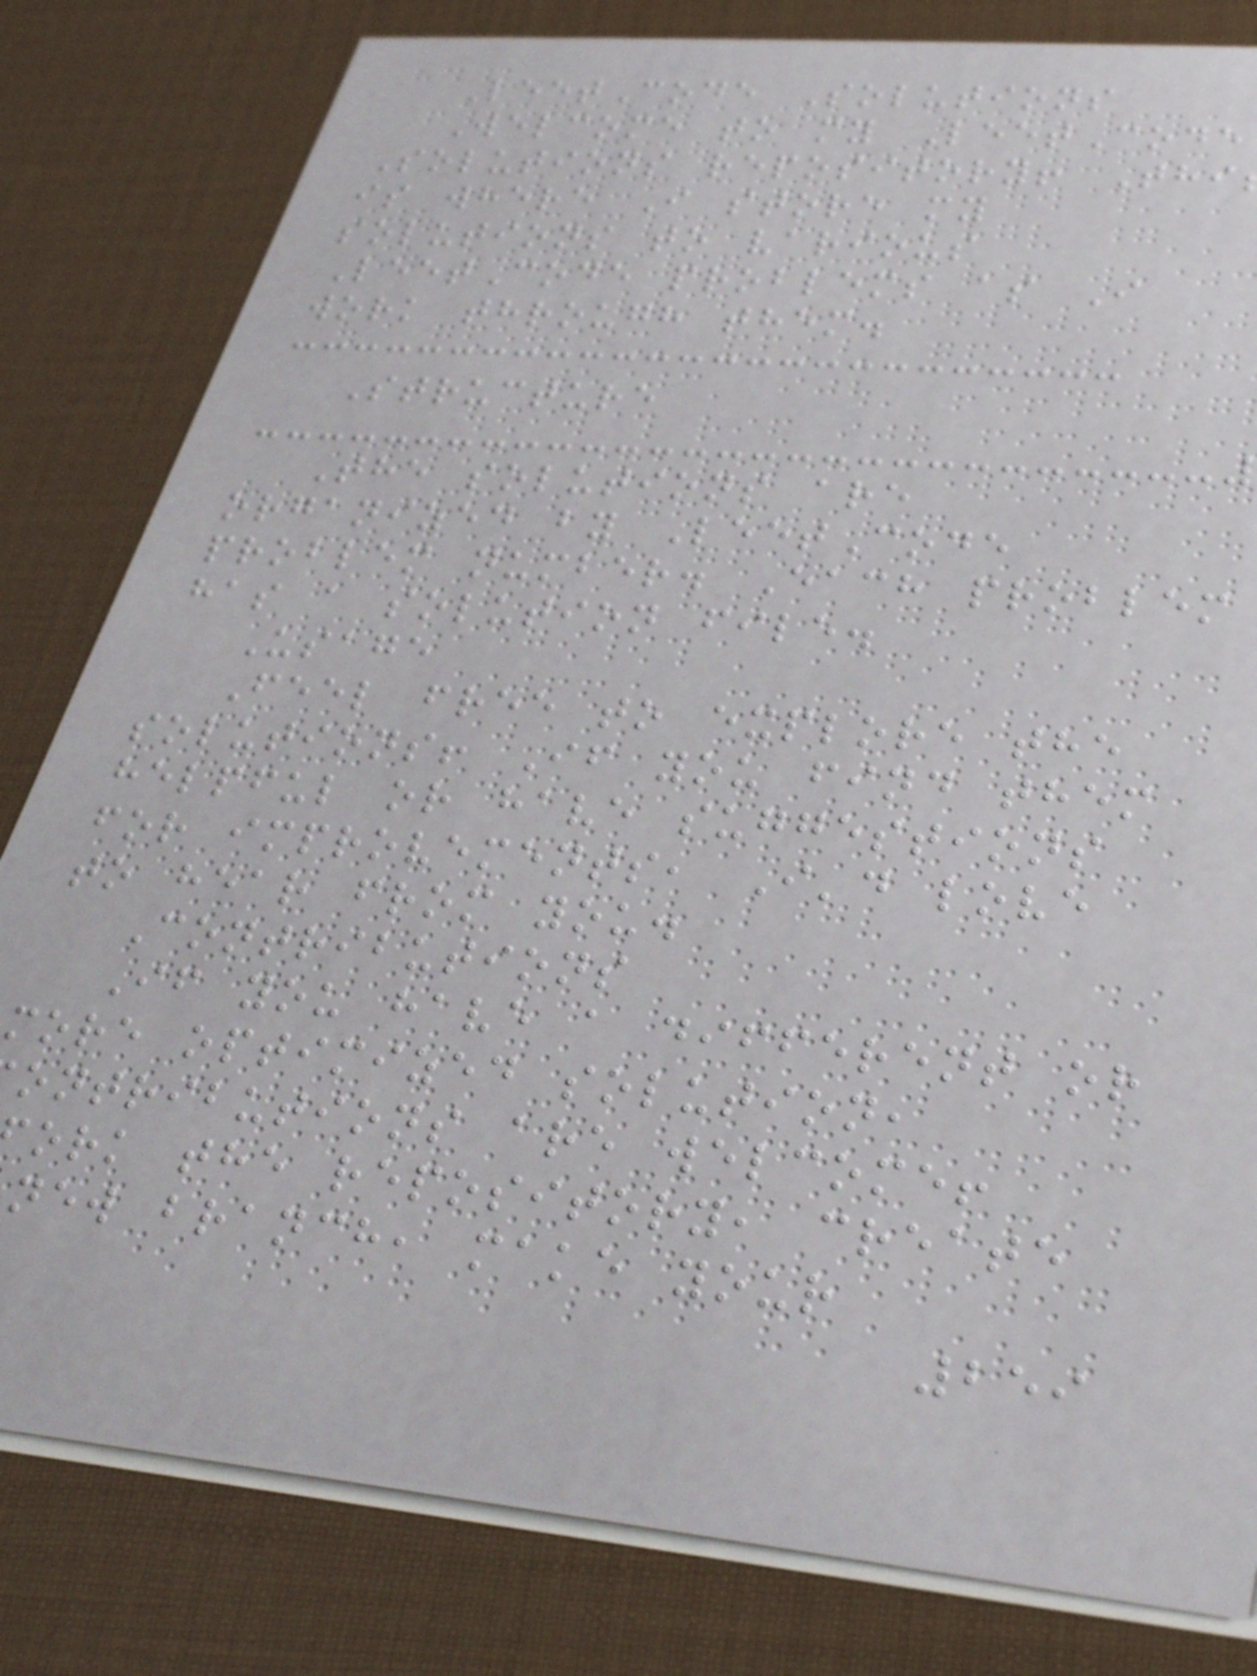LeetCode Solutions
Welcome to my LeetCode
Solutions repository! Thi
is where I store my
solutions to various
LeetCode problems as I
work through them.
Structure
The solutions are
organized by LeetCode
problem number. Each problem
has a solution file.
Usage
Feel free to explore the
solutions! If you find them
helpful or have suggestions
for improvements, I'd love
to hear from you.
Contributions
If you have a different or
more optimized solution,
ontributions are welcome!
ork the repository, create
new branch, make your
259
